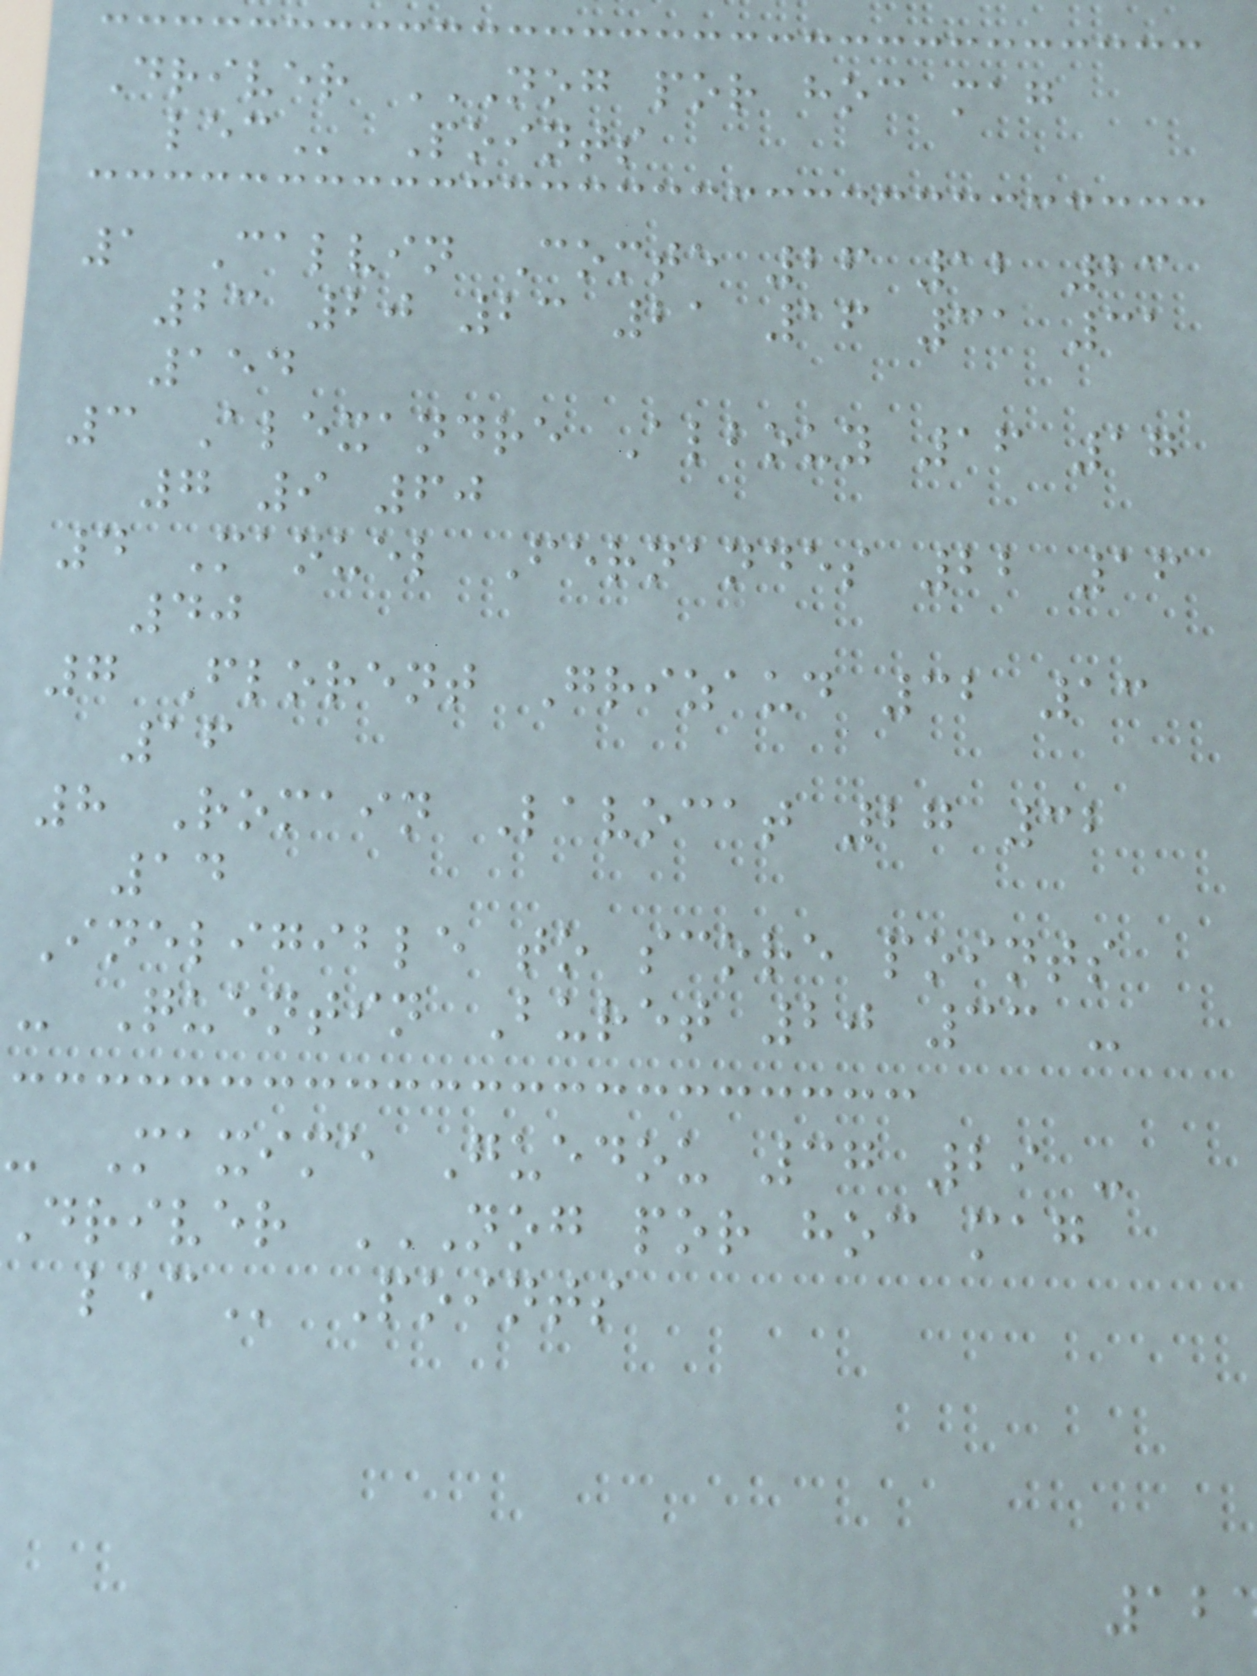Driver NOG POR HOC MAG
Points
1 Calvin Comte 26 12 23
23 20 23 21 16 31 31
154
3 Alexandre Albouy 16 17
7 9 60
4 Manuel Fernandes 22 16
40
7 Florent Grizaud 32 13
16
8 Romain Lavocat 27 32
14
Ineligible to score points
- Quentin Buret 20 33 -
- Maxime Guedou 37 29 -
Points
